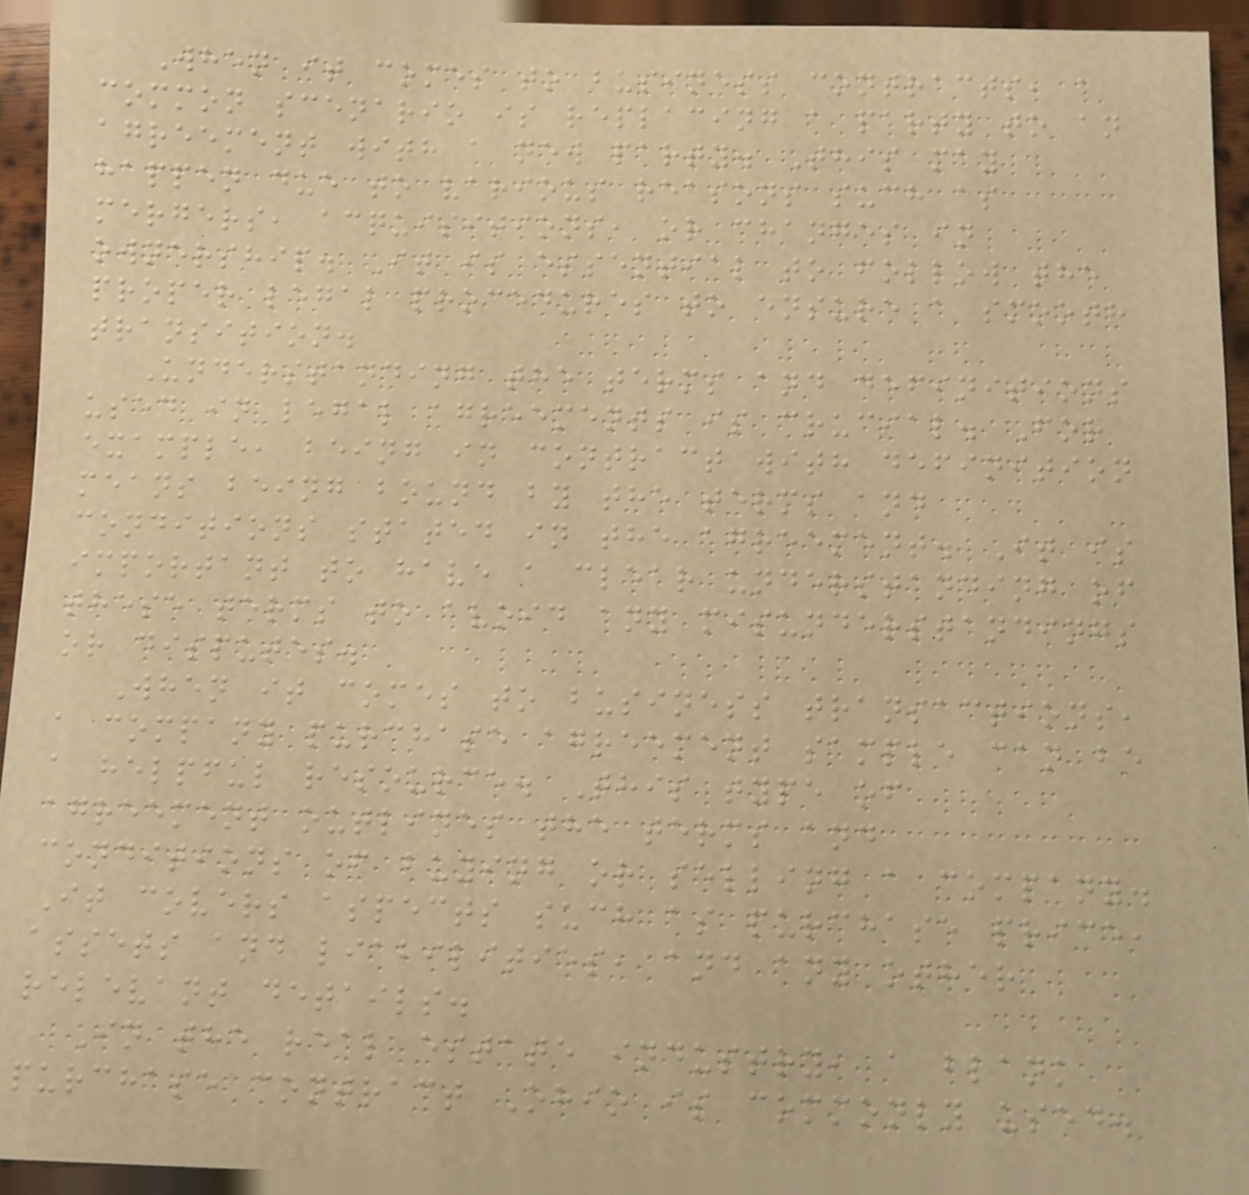When it comes to business contracts, a
common scenario is replacing a party to an
agreement with a new party. This may
happen due to various reasons such as
mergers, acquisitions, or changes in
ownership. It is essential to follow the
proper legal procedures to ensure a smooth
transition.
Understanding the terms and definitions
used in legal agreements is crucial. For
example, being in contract with definition
means being bound by the terms and
conditions stated in the agreement. It is
important to have a clear understanding of
these terms to avoid any misunderstandings
or disputes.
When it comes to business transactions,
a company purchase agreement sample can be
a helpful resource. This type of
agreement outlines the terms and
conditions of buying or selling a company.
It covers aspects such as purchase price,
assets and liabilities, and any other
relevant details.
In the real estate industry, a blank
purchase contract Ohio is commonly used.
